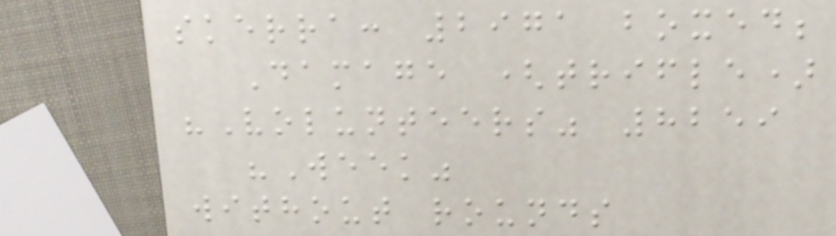skerra: 2971 boxed;
Damage (trifle)
"Volunteers" 8259
"Week"
without rounds
